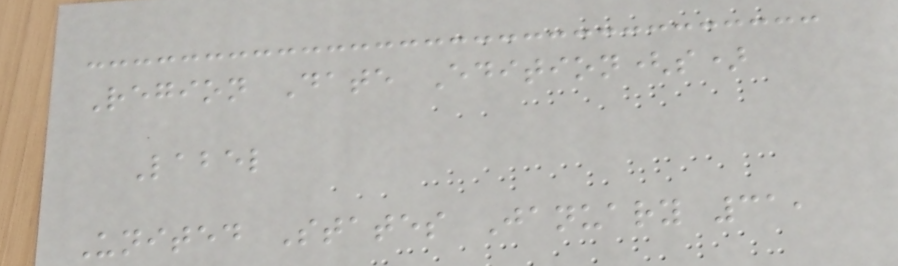Region Date Edition(s)
Label
United States January 31,
